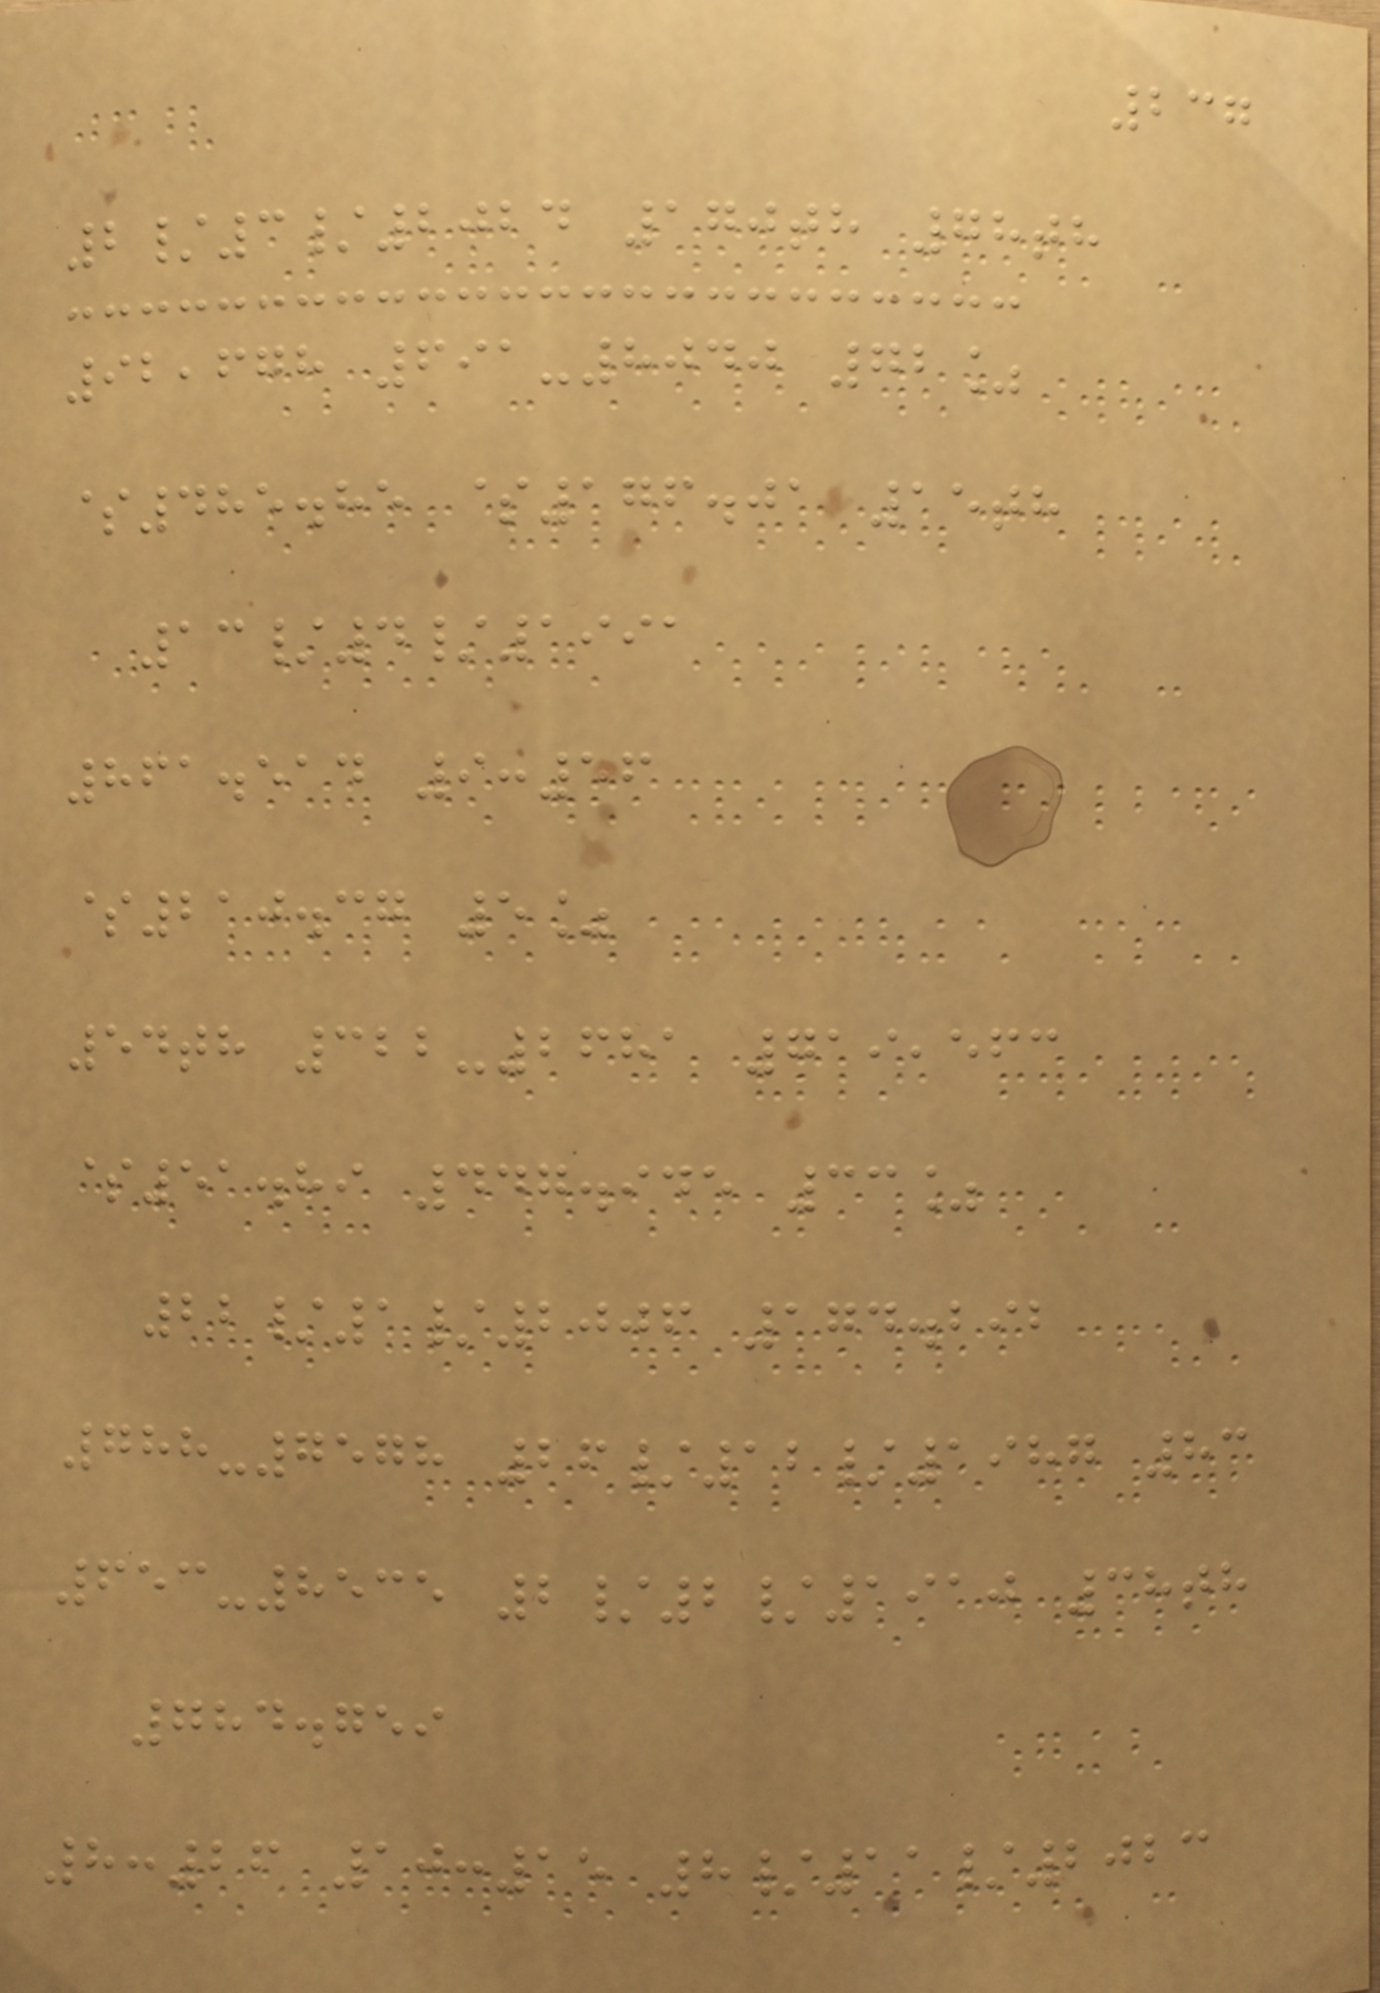237
2/3/2024 170th 78th
92,678 691-8040 72%
$485.85 $176.01 15th
13/4/1991
861.514 9:56
$210.37 5%
54th 322-2681 719,563
$51.89 447.945 33%
22/1/2006 174.292
788-7578 26/12/1987 83
653-8535 2/2/1910 38th
784.759
8:26 10:15 8/11/2023
